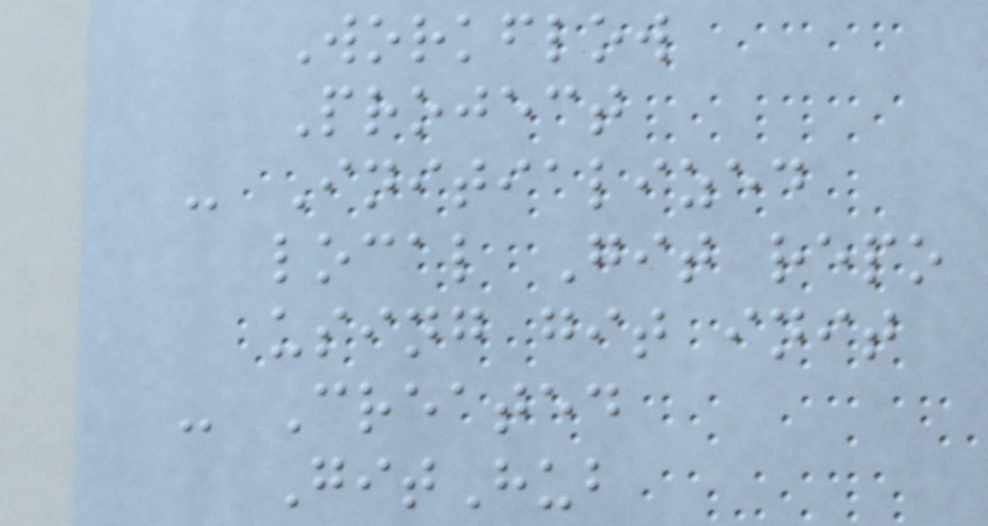Workflow
Project
- Initialized
local Git repo
using git init
- Created
GitHub
